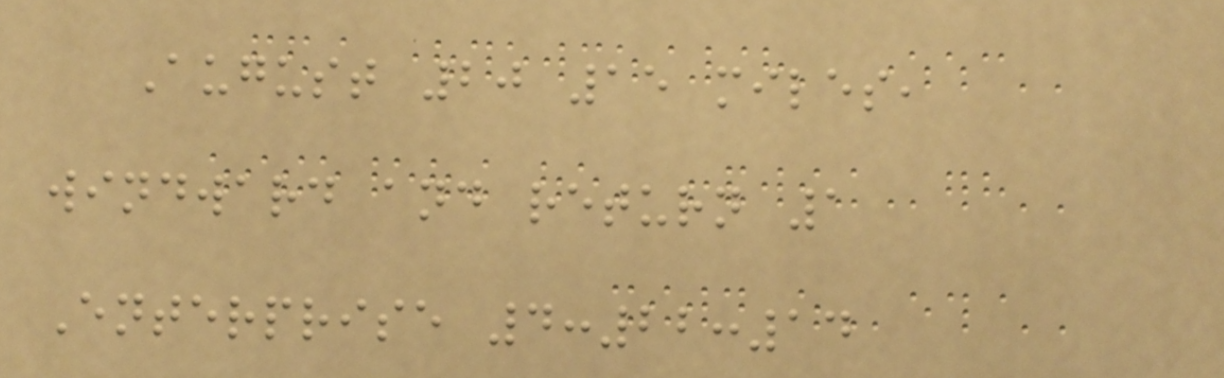August 20 15 miles,
windward and return 1
Enterprise 4:22:14
